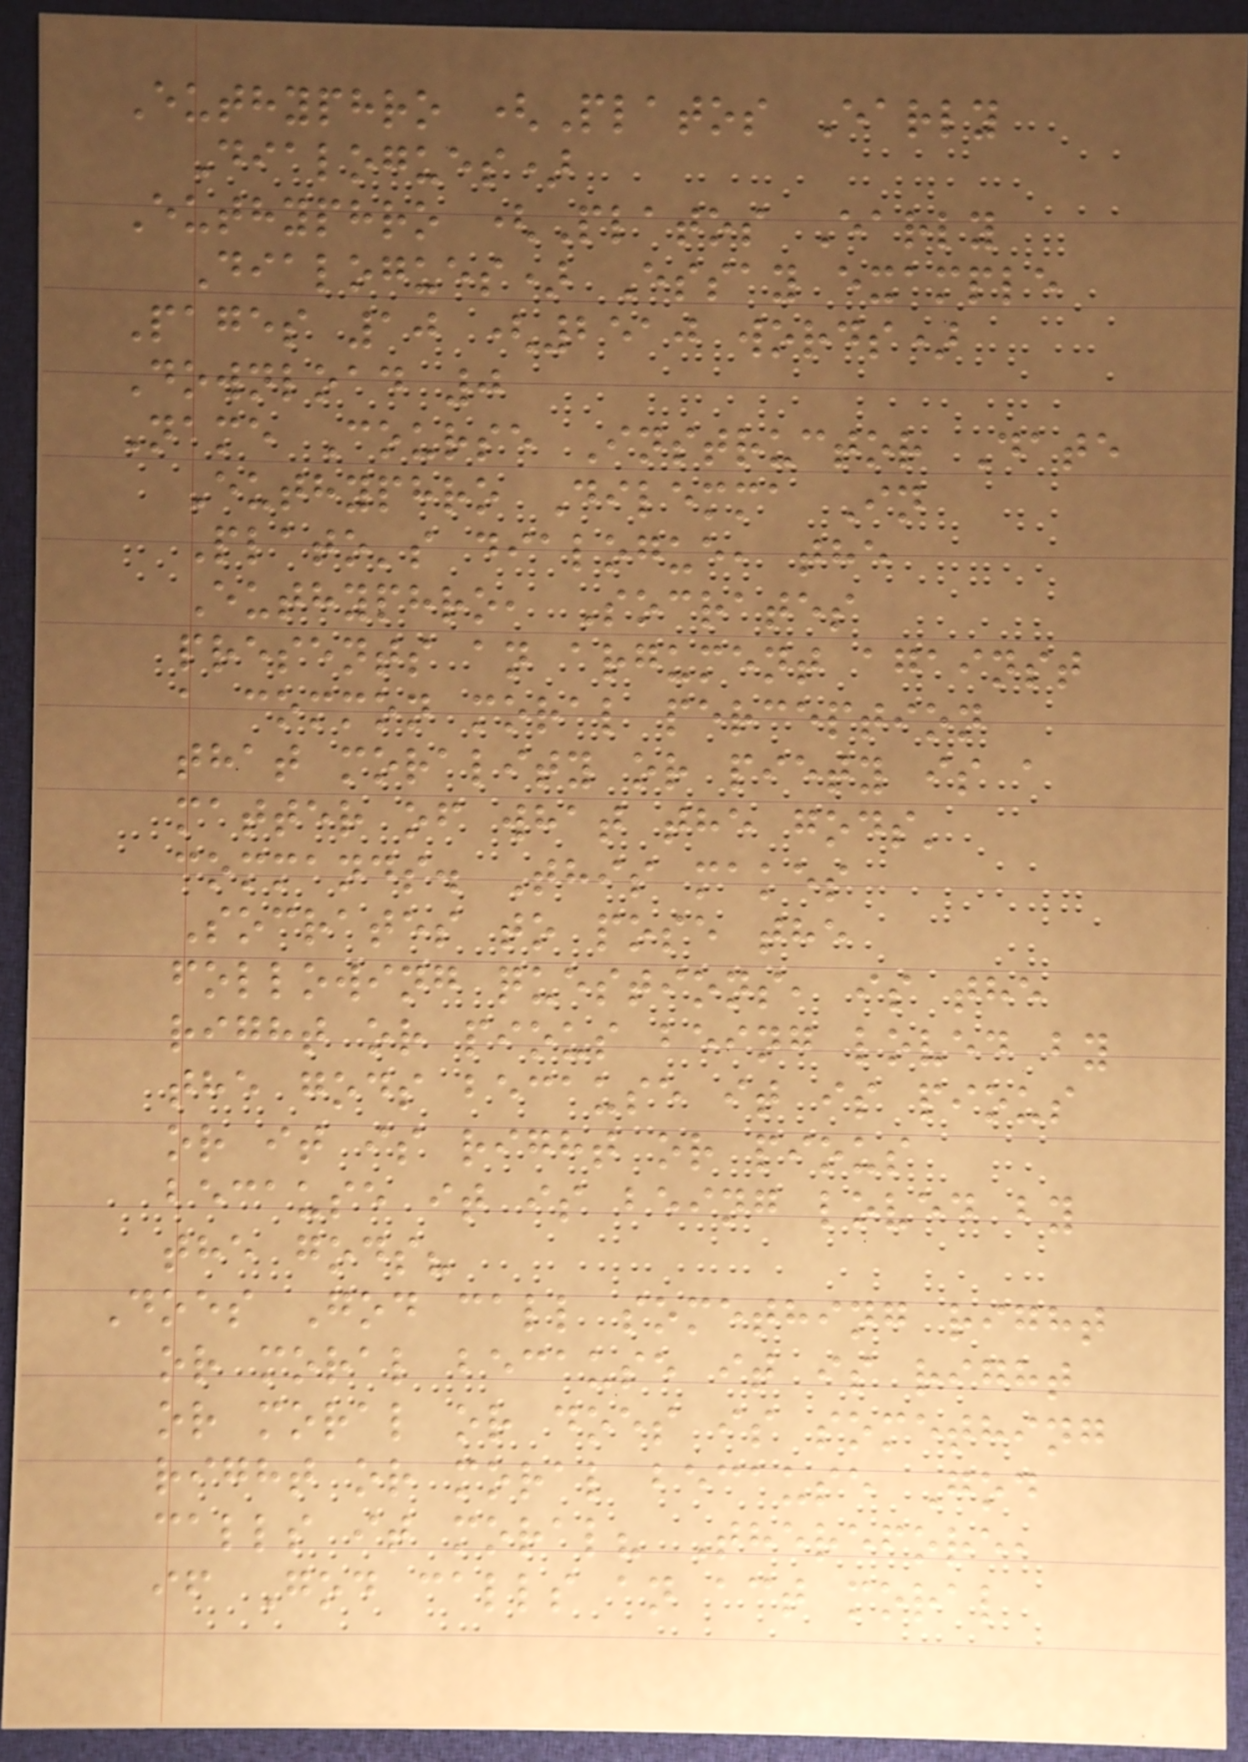Euthyphro (Platos Early
Dialogues)
Euthyphro (Platos Early
Dialogues) Essay example
Pages 10 (2510 words)
Download 0
Name Course Instructor Date
Euthyphro Dilemma In
Plato's dialogue, the
Euthyphro, Socrates
presents an argument against
a common moral perception
that morality or piety is a
matter of what the gods'
commands. This makes
Socrates to pose the
following questions, is the
right or pious being loved by
the gods because it is pious
or it is right or pious
because it is being loved by
the gods?
Does God call something right
or moral because it is right
or moral or does is something
right or moral because God
calls it moral? Therefore,
if God calls an act moral
